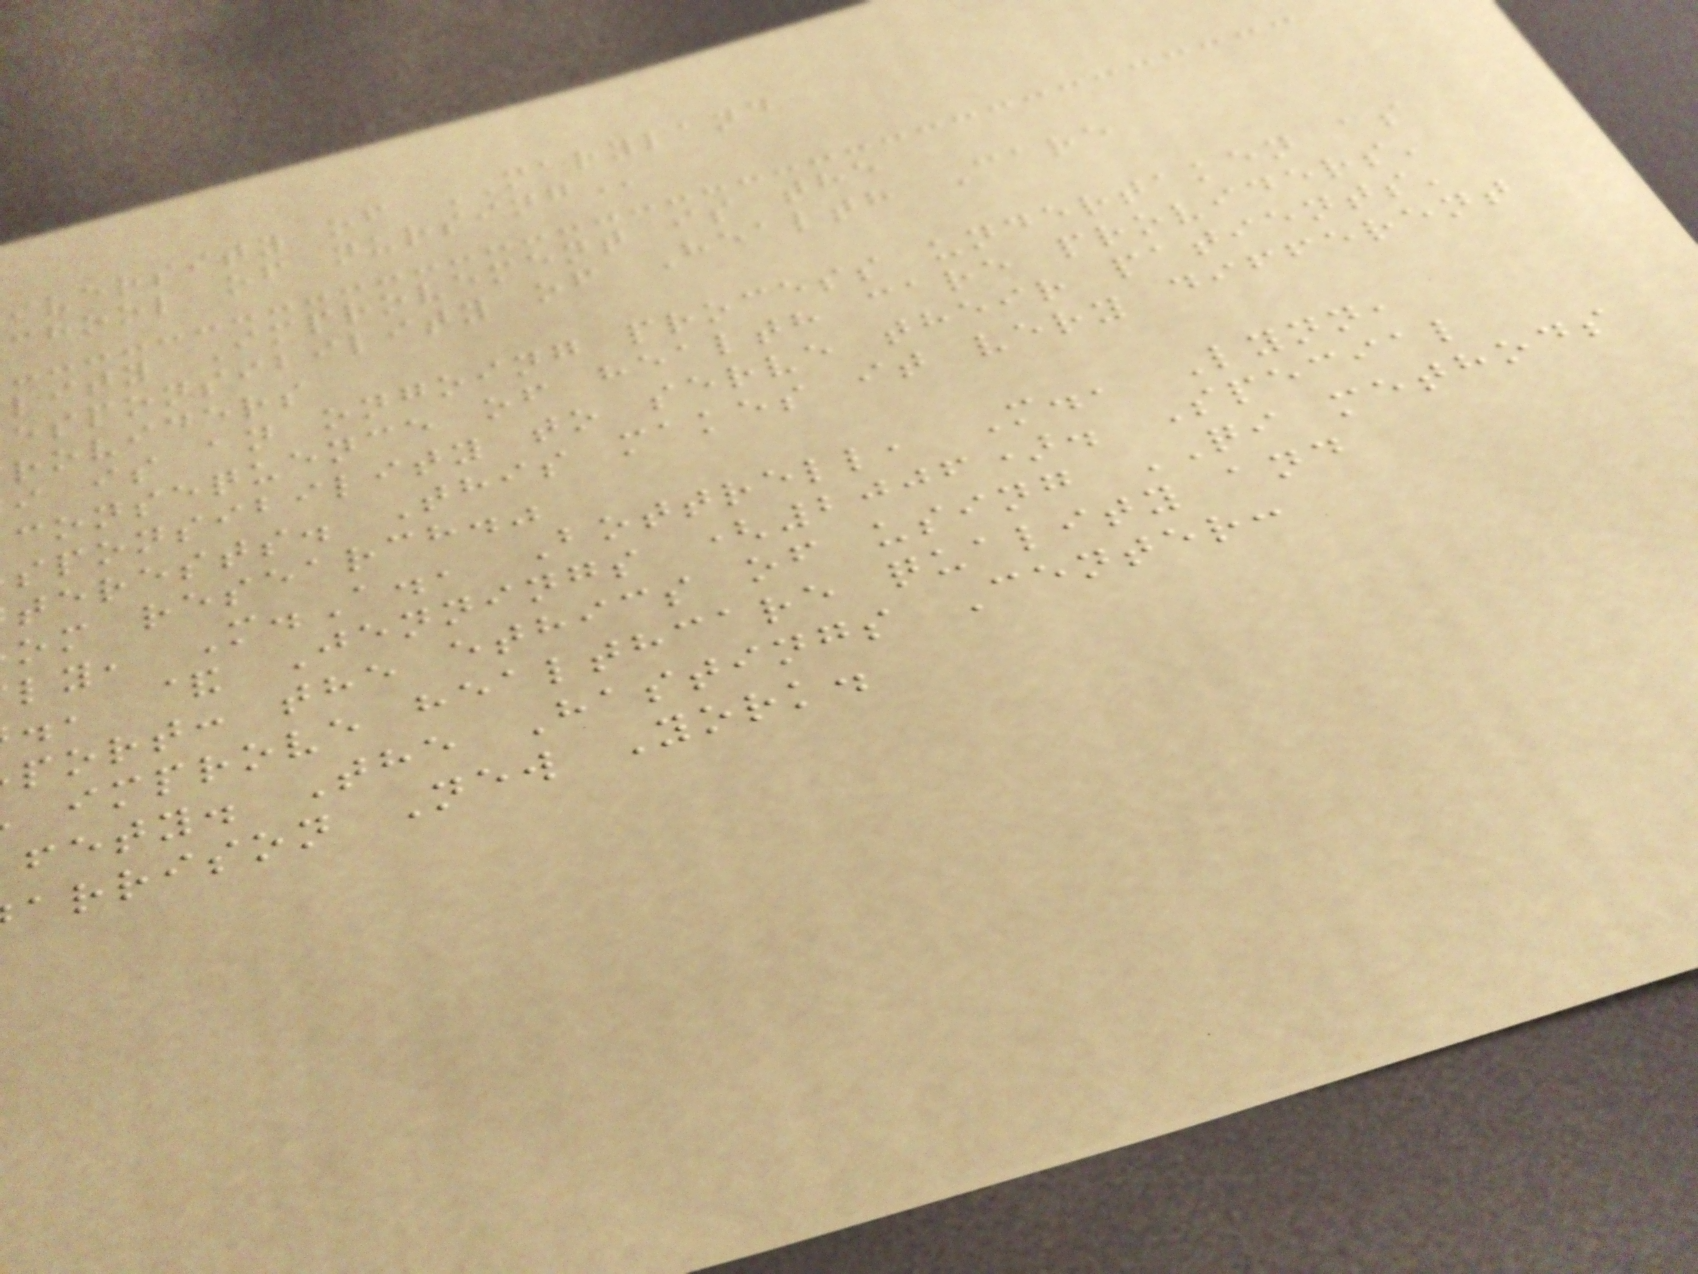iversity of MARYLAND
chool of
lity Improvement is the
esponsibility of Health Care
roviders
i is an ongoing process undertaken as
consequence of health care providers'
sponsibility to serve their patients'
terests. This makes it very different
om research."
ly, M.A., Bottrell, M., Lynn,
., & Jennings (2006). Special
port: the ethics of using QI methods
improve healthcare quality and
fety. The Hastings Center:
arrison New York.
